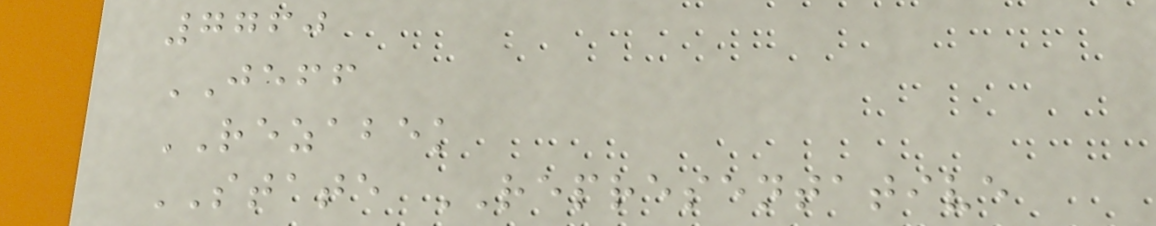7760
JEFF
REZABEK
STATE REPRESENTATIVE
